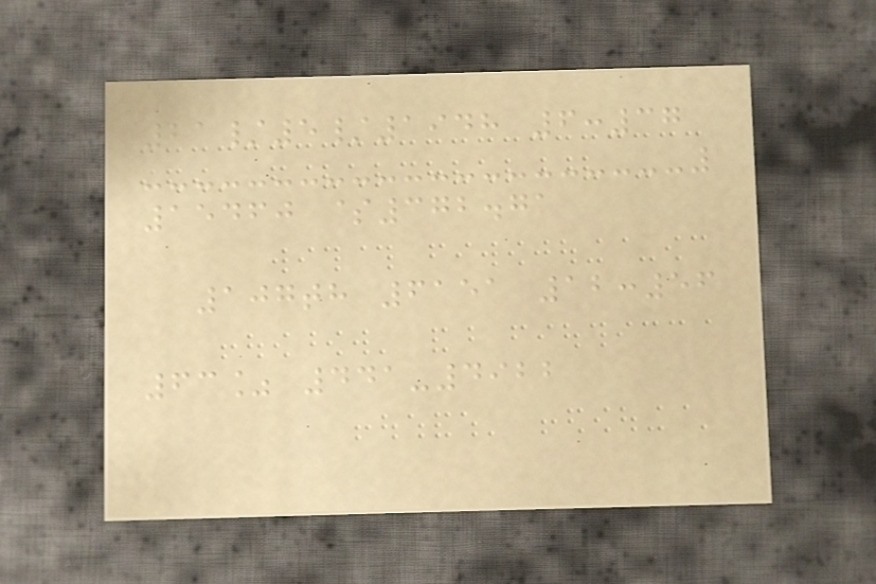21/5/1948 6:37
15460 $372.71
107th 6151 12:56
63% 441-4922
